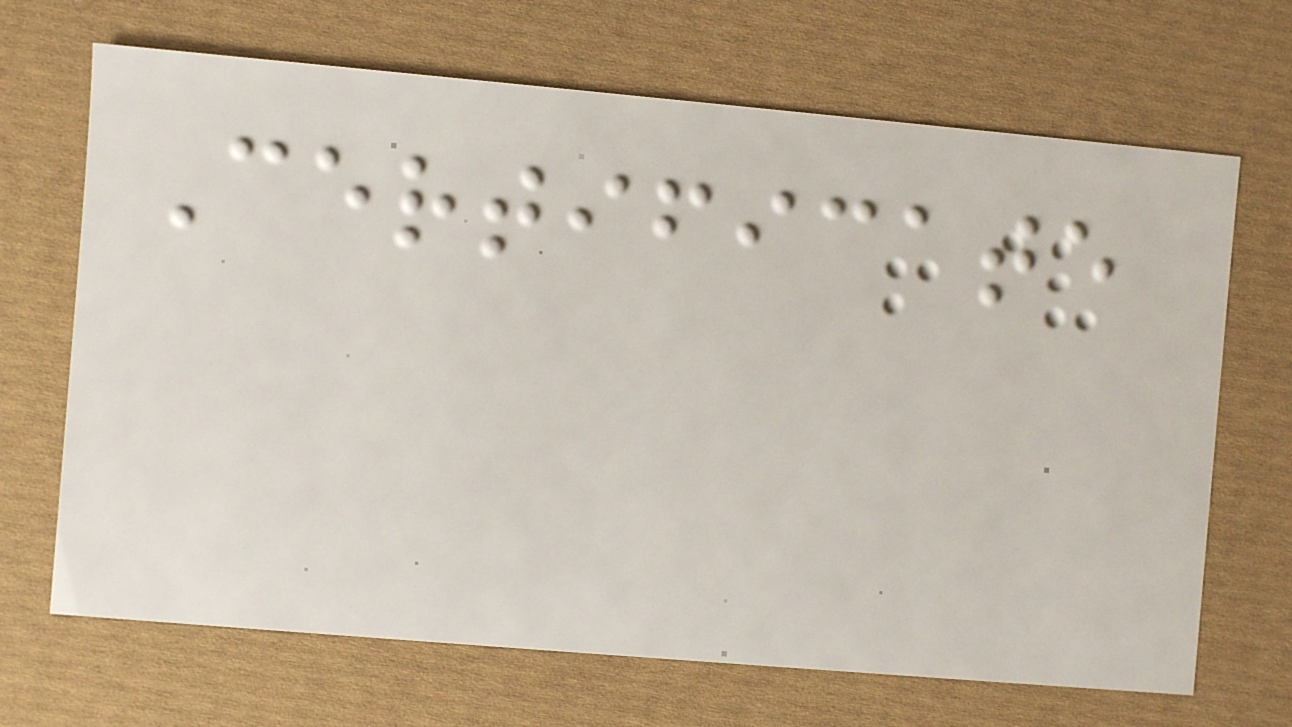Certificate
